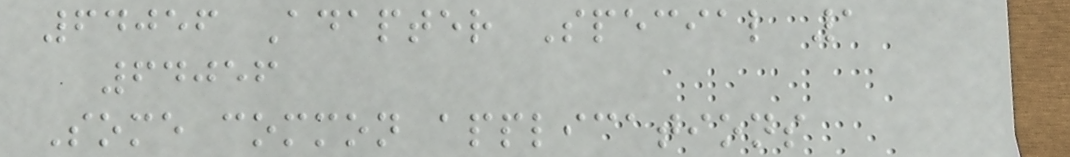64056 Adapter Special 1
64056
Some common applications
